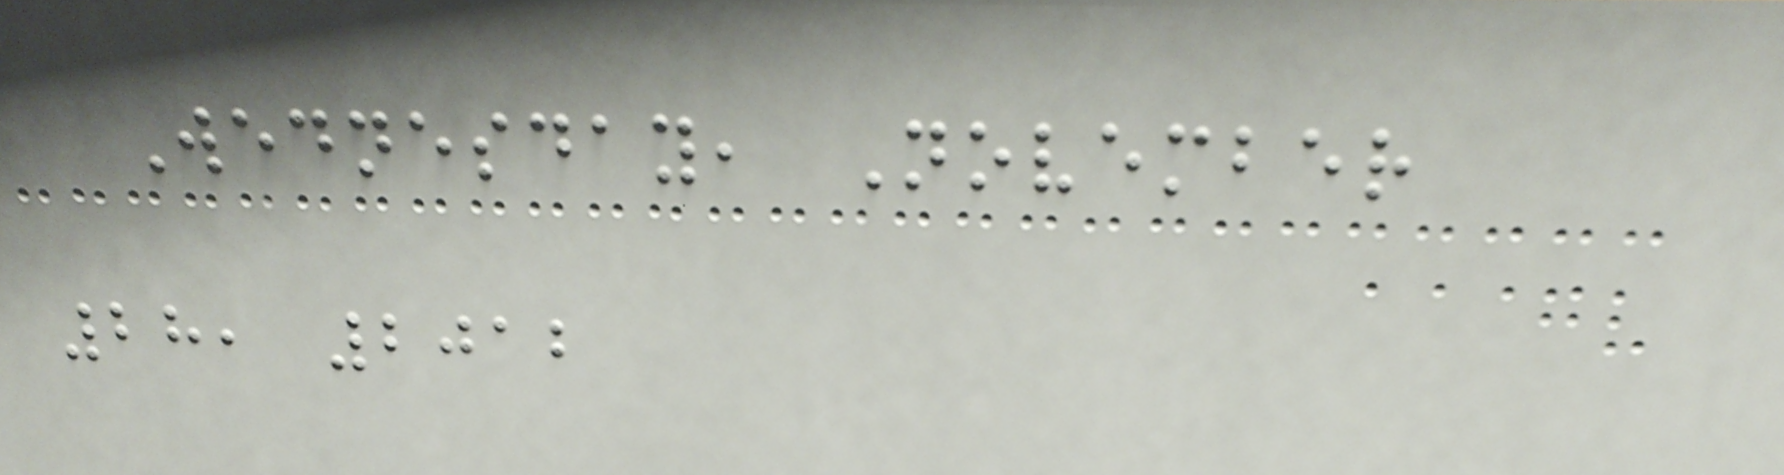Wednesday, November
28, 2012
